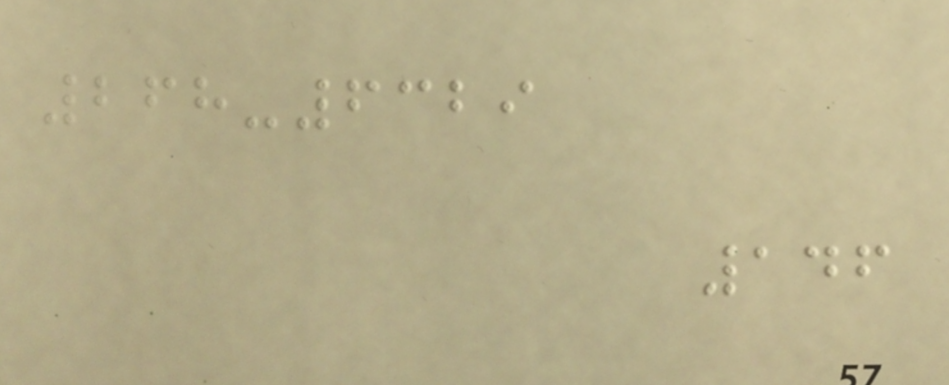268-6329
146
